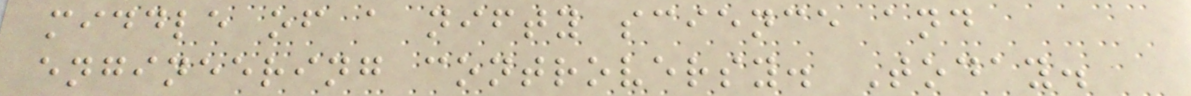middle of a nifty science and
engineering controversy. Today.
